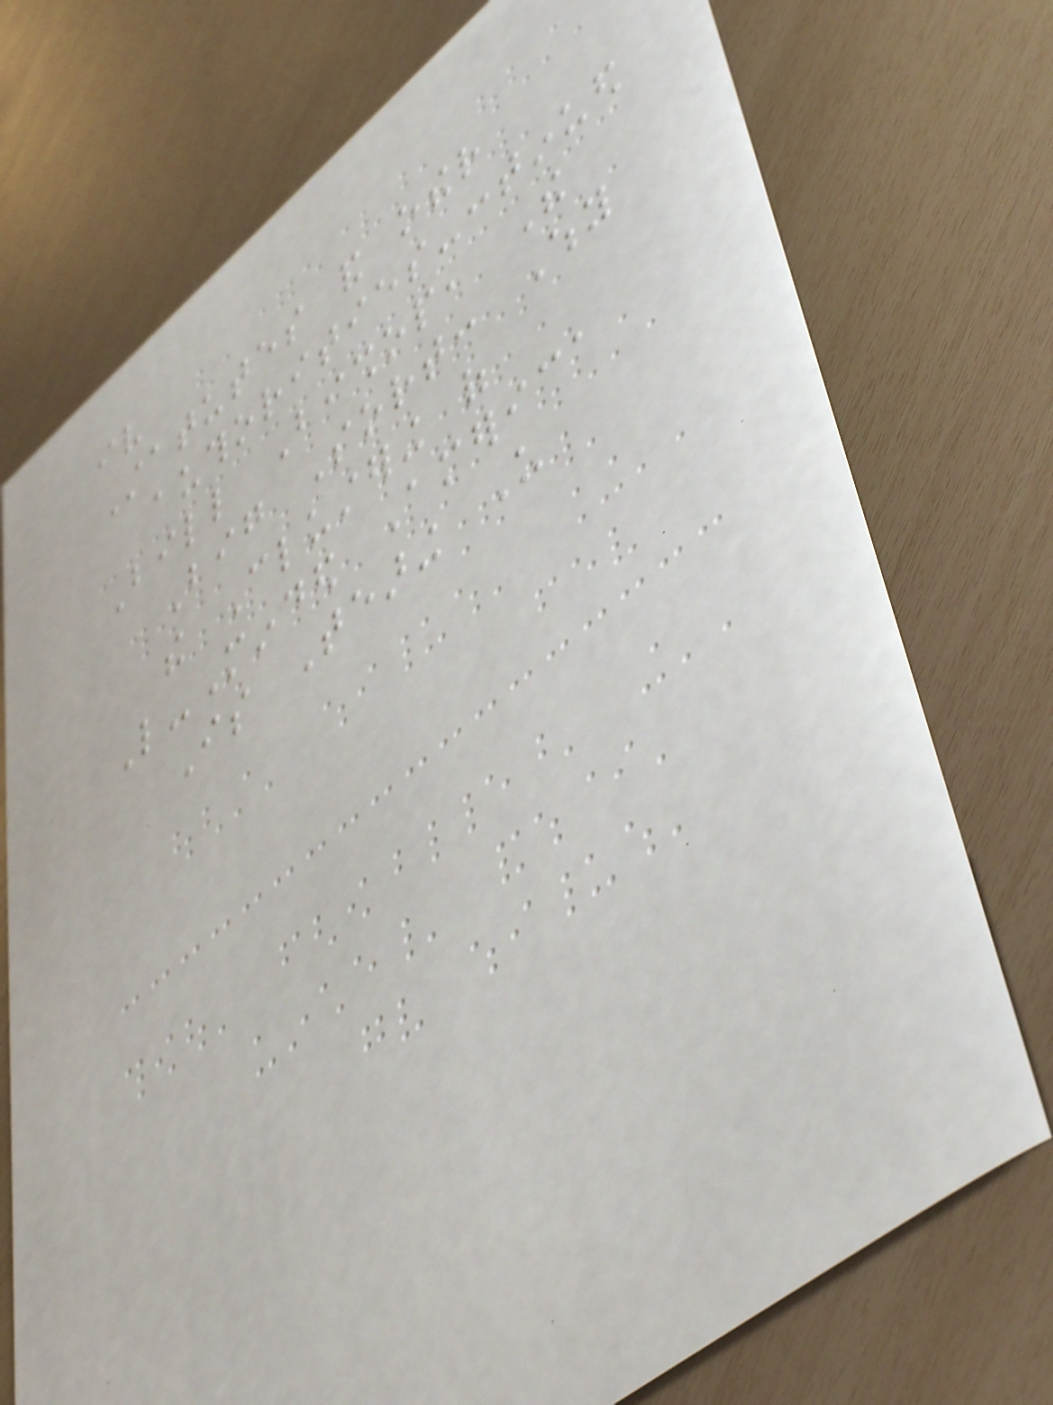iv
Statutes and other
authorities-continued
Bill Bishop, The
Big Sort: Why
the Clustering of
Like-Minded America
Is Tearing Us
